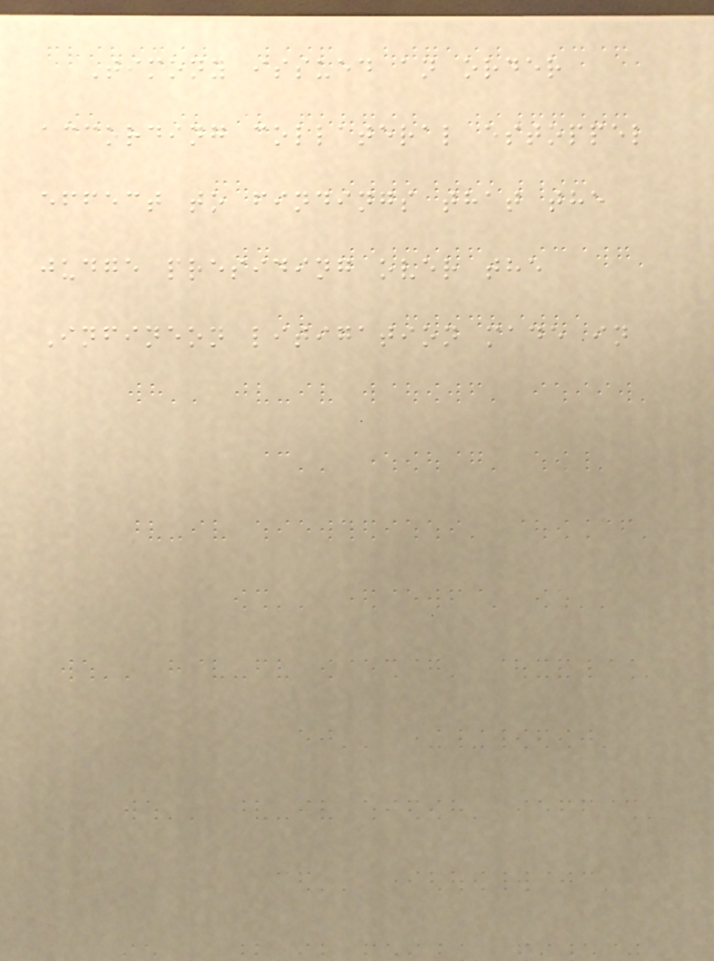Timony issued an order
according collateral estoppel
effect to findings that the
judge presiding over the
Infineon litigation made in
